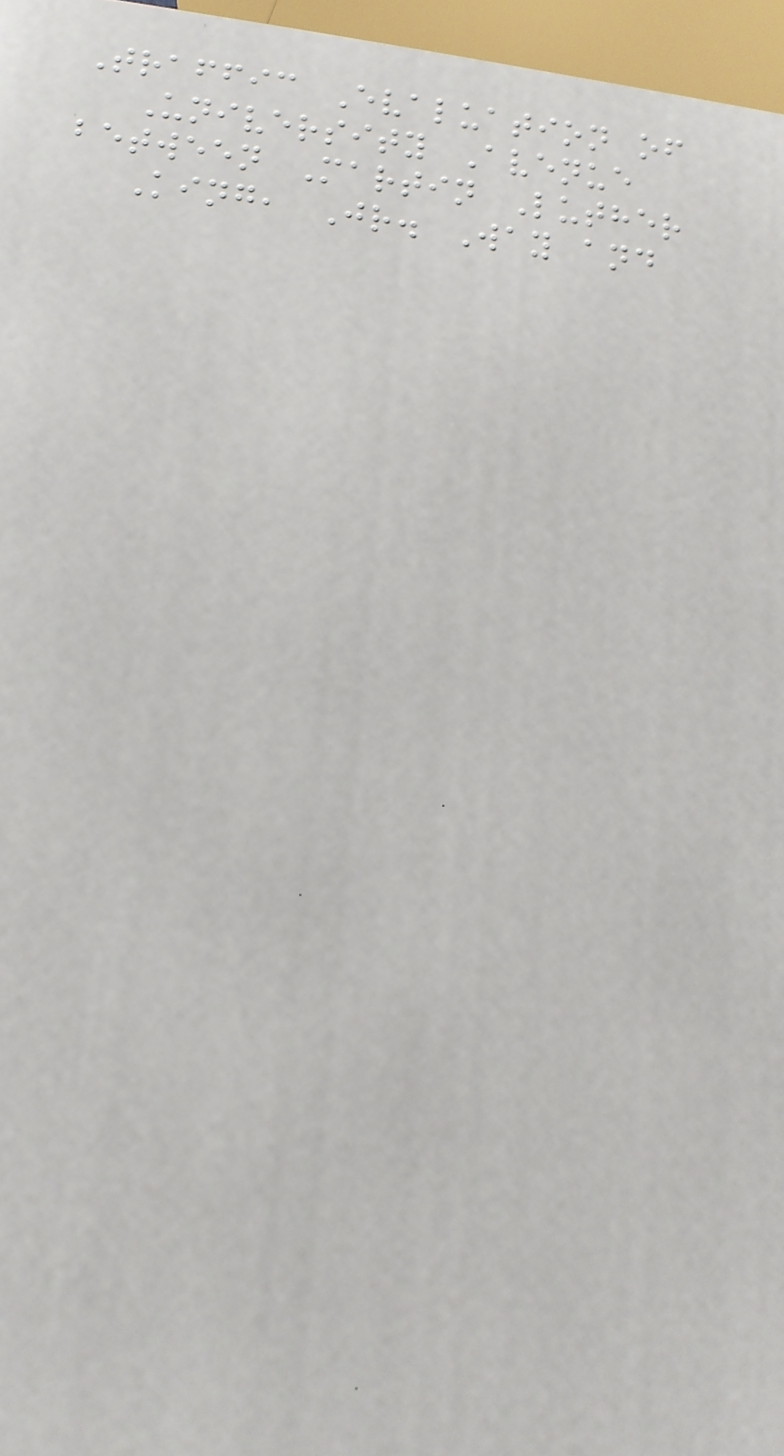Traffic Evaluation of
University Avenue
between Martin Luther
King, Jr. Way and
